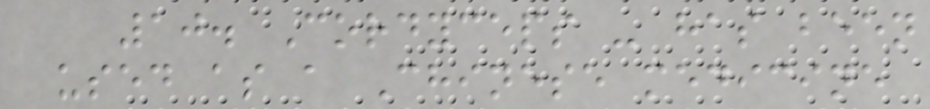10. Cordyceps - has been
used as a Chinese medicine
